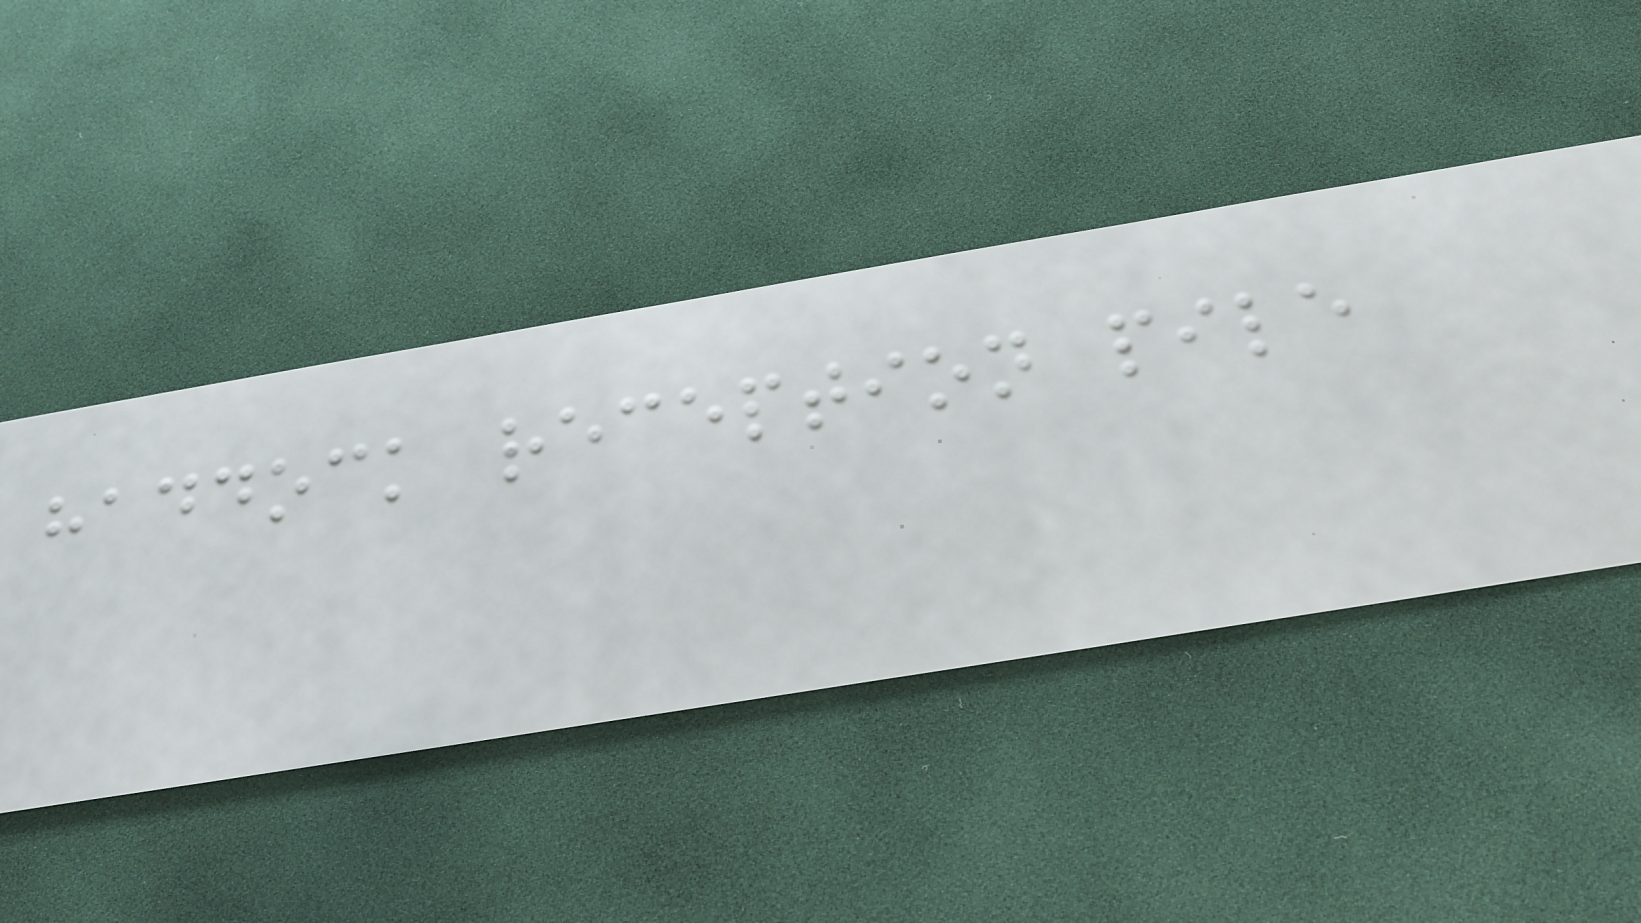haddock reception pile
